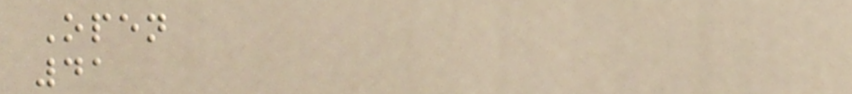Open
41
